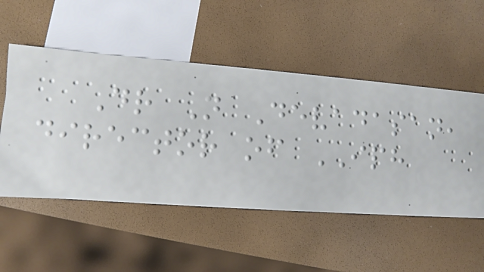Dr N Devadasan,
director of IPH
